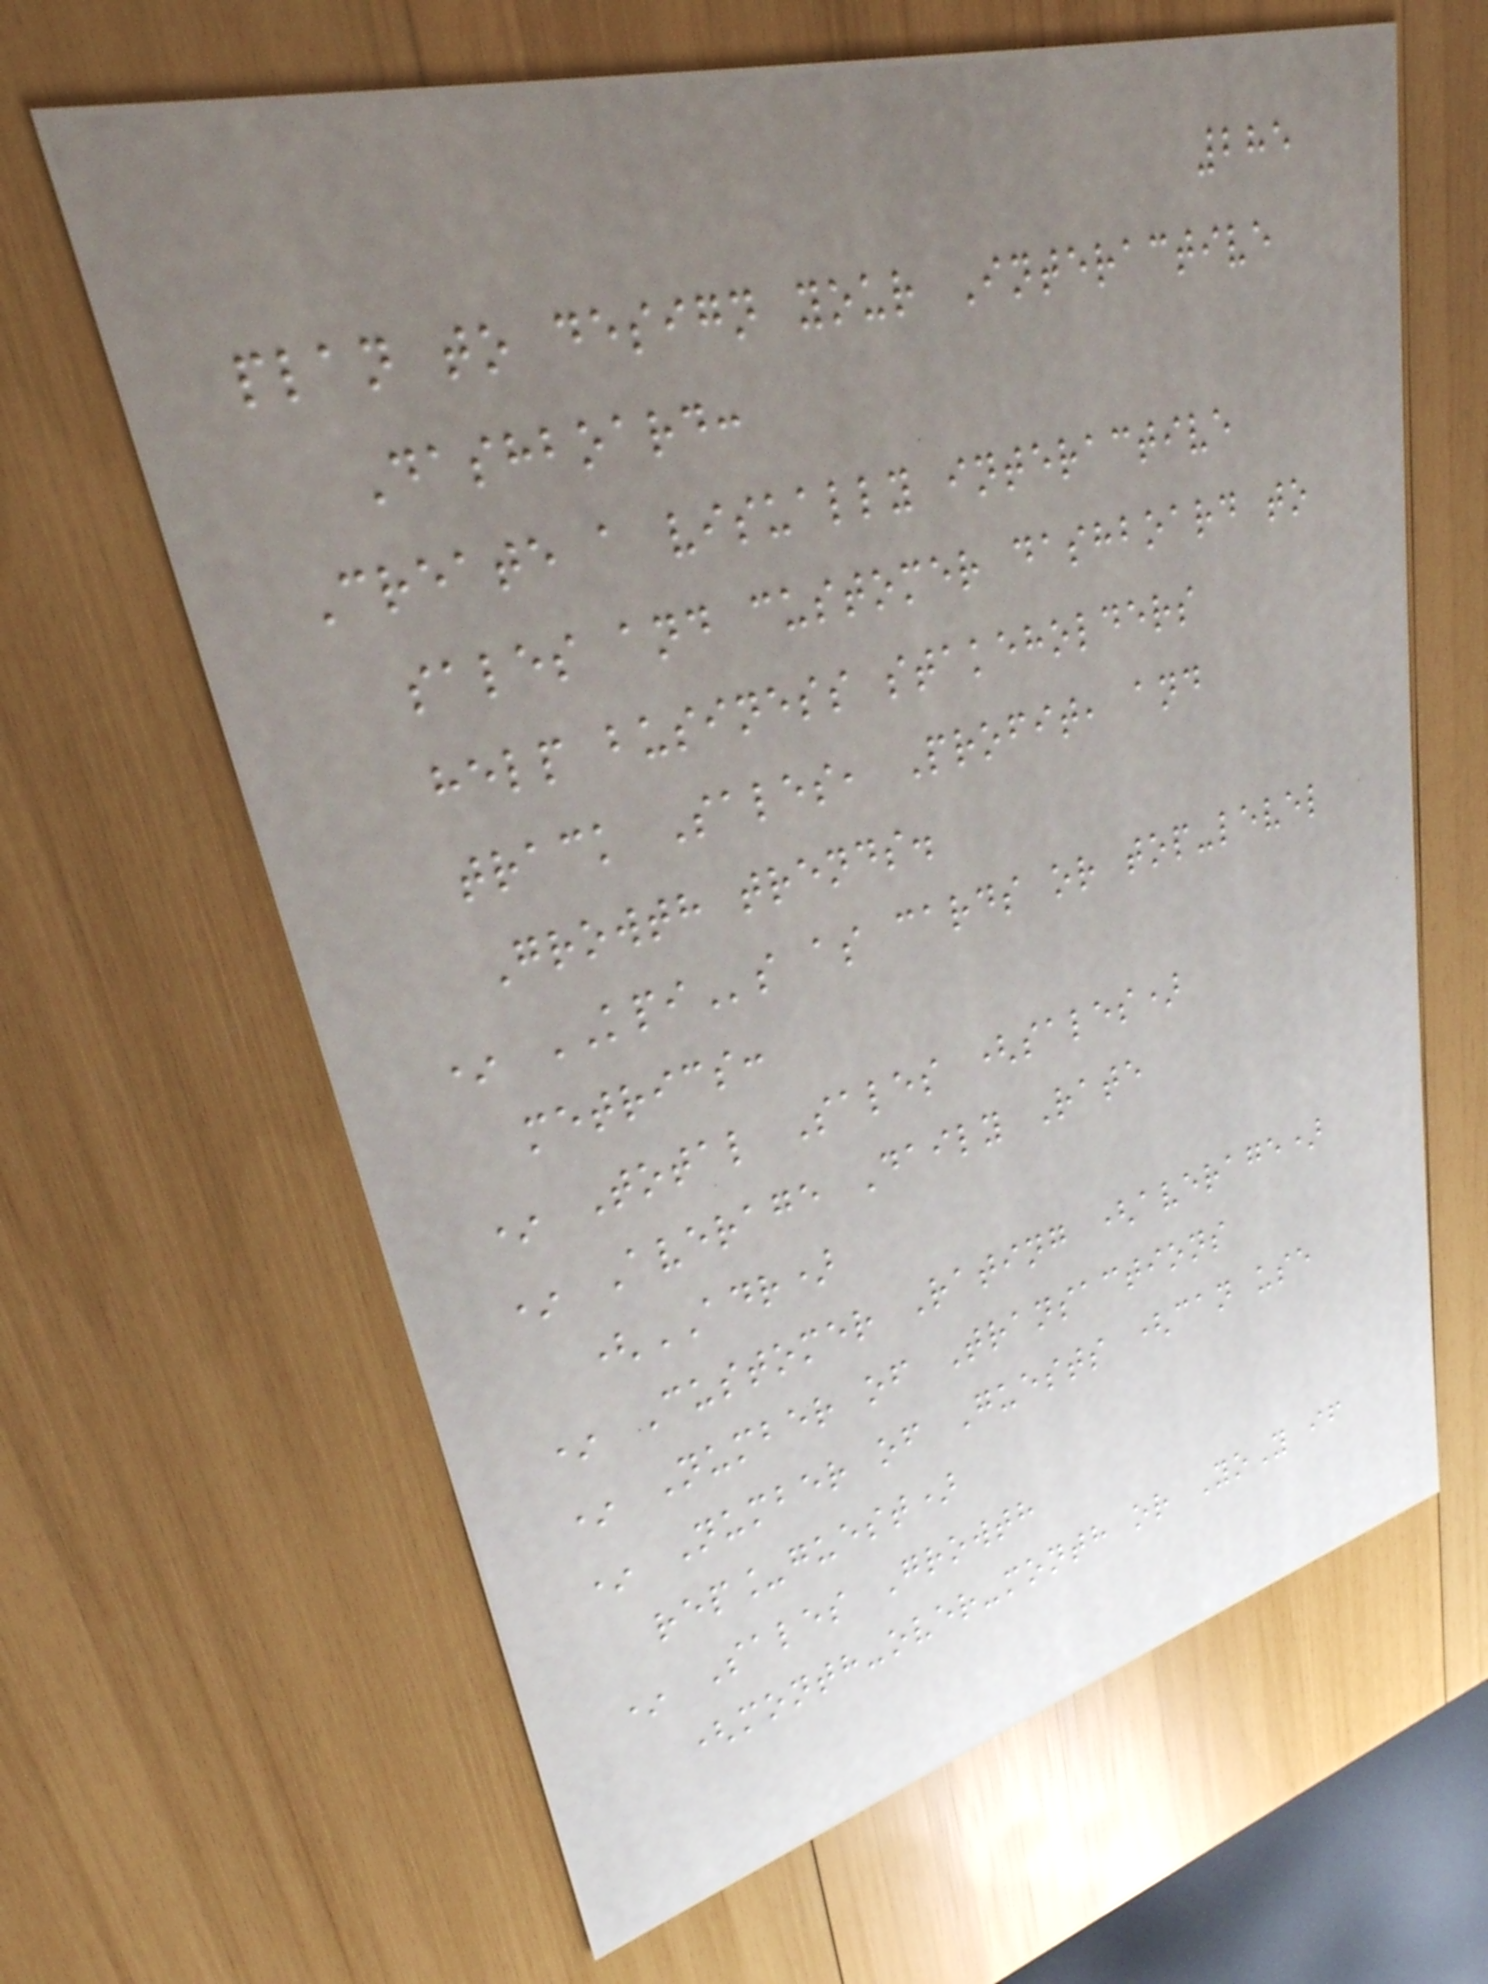285
plan to design your Interactive
Dashboard:
Create a visually interactive
sales and customer dashboard to
help business stakeholders
track Sales, Profit, and
Growth trends.
* KPIs as cards or top-level
metrics:
* Total Sales (sales)
* Average Daily Rate
(ADR)
* Customer Rating (average)
* Number of Transactions
* Number of Guests (can use
rep_guest)
* Sales Growth
(month-over-month or YoY if
